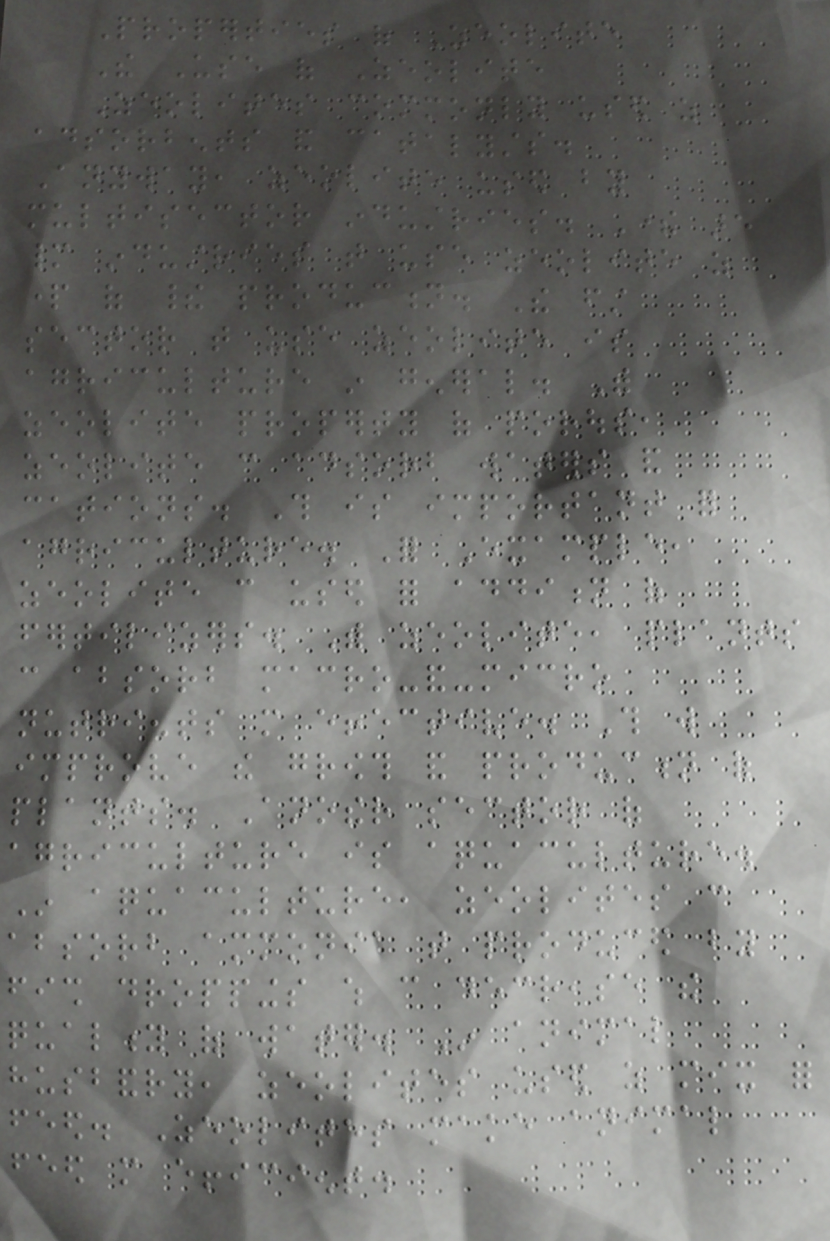Properties of Zeolite
The Use of Zeolite
Zeolites commonly used as
adsorbents and catalysts.
Anyway, zeolite used by
multisector industries. There are
many industries that use zeolite as
part of their production. The first
sector that use zeolite is
agriculture in general. With
zeolite property of porous,
zeolite can adsorb waters and
cations. This is important for
agriculture. For Example,
zeolite can used for addition of
fertilizers. With zeolite, plants
can absorb macro-and-micro
nutrients more effective. This will
improve the growth and production of
plants. Another sector of
agriculture is aquaculture.
In aquaculture, zeolites can
absorb ammonia that produced by
fish droppings which can decrease the
quality of water. In animal
husbandry, zeolites used as mix for
feed. Zeolites make animal
feed more efficient.
